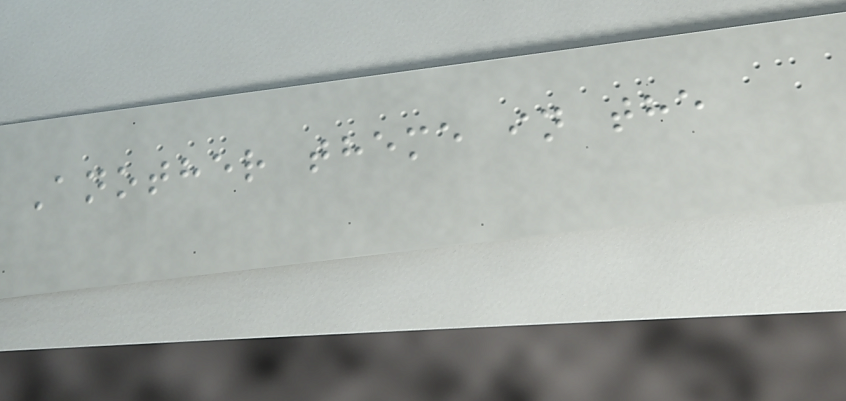Another theme in the
